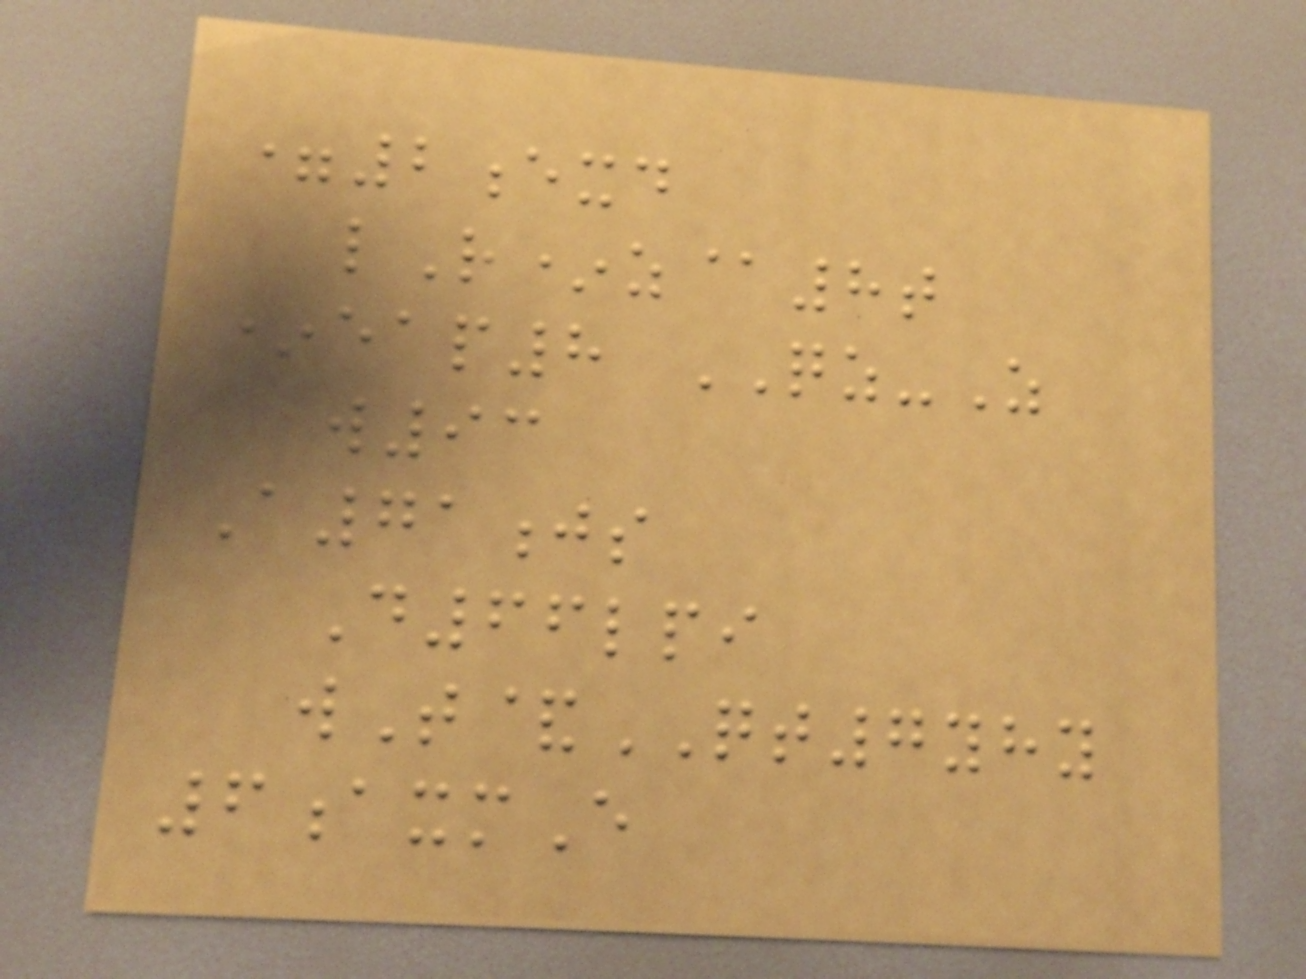=2exd
lR*z@8t
*eap8 QZ-Z
w93
A71js
D66lpi
wT&QT7yhy
6axmE
